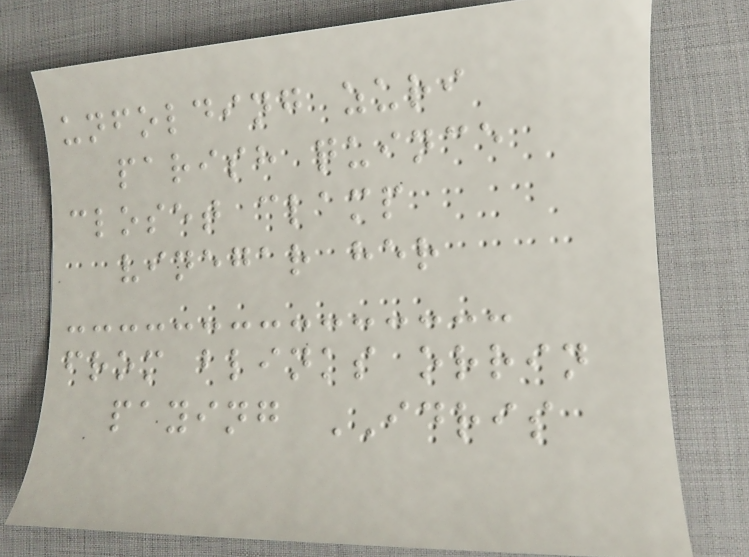unfolding zuri
parish quince
closet clamp
vinegar her
from blinks orrin
paying IDRIS
